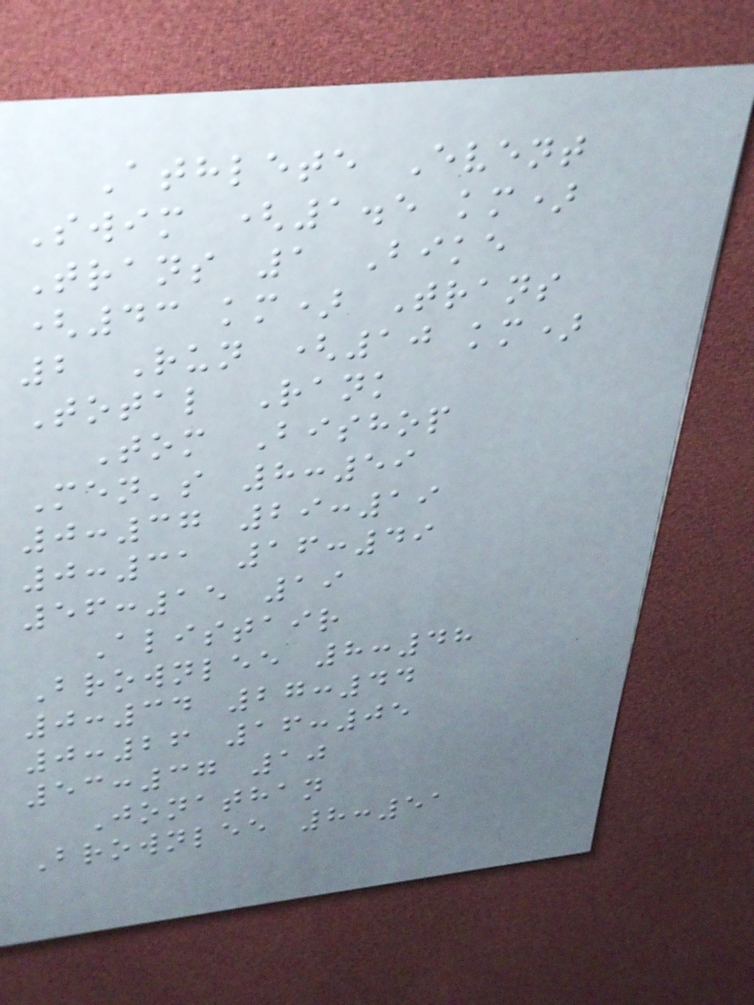Athlete Event
Swim (1.5 km)
Trans 1 Bike
(43 km) Trans
2 Run (10 km)
Total Rank
Tom Bishop
Men's 8:59
0:37 29:19
0:31 16:49
56:15 19
Alistair
Brownlee 8:48
0:34 27:44
0:26 16:05
53:37 10
Jonathan
Brownlee 8:51
